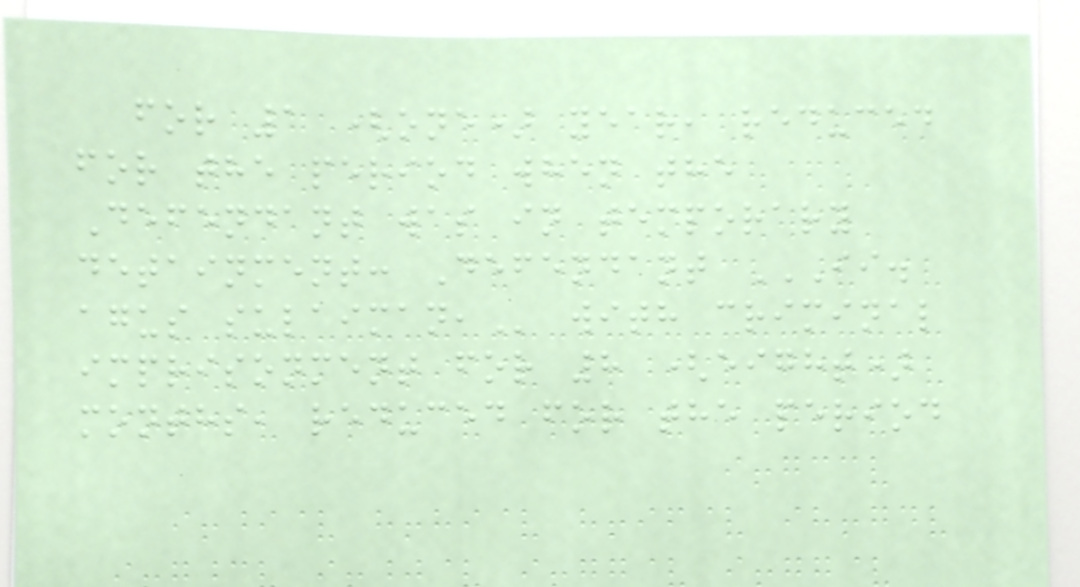for 1 (one) year, reduced
for the period when the
Defendant was in temporary
detainment: Defendant II.
AGUS SULAIMAN, with criminal
imprisonment for 8 (eight)
months, reduced for the period
